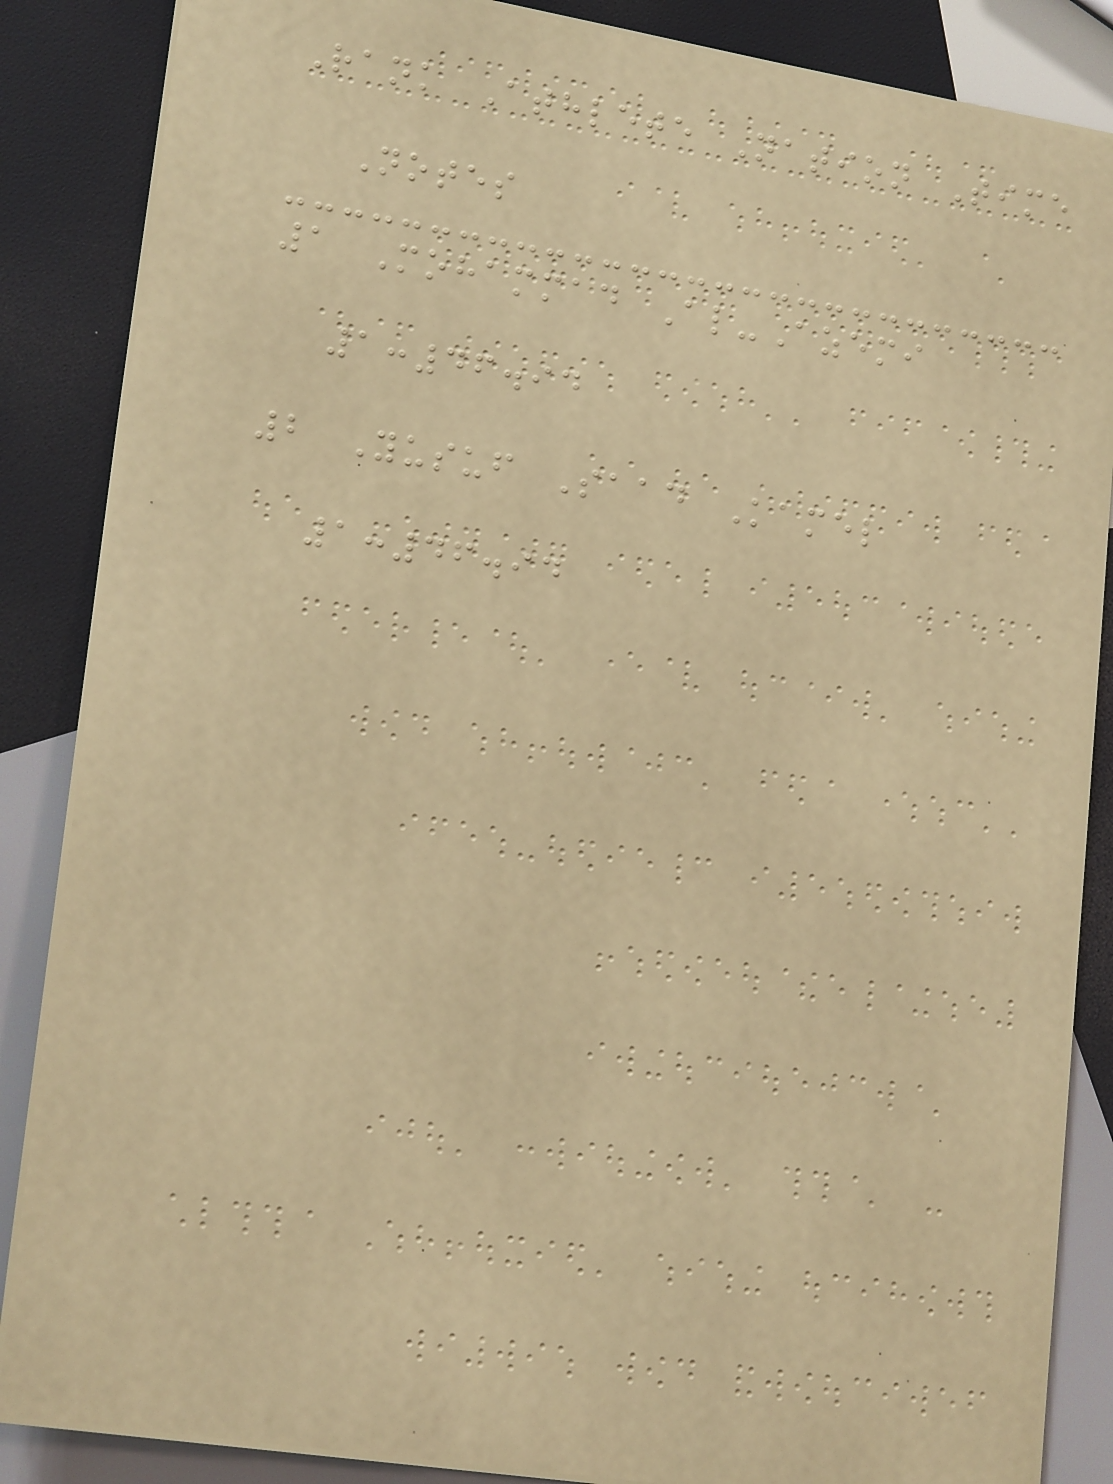Rank Athlete Nation Time
Notes
1 Mohammad Al-Azemi
1:46.94
2 Yusuf Saad Kamel
1:46.94
